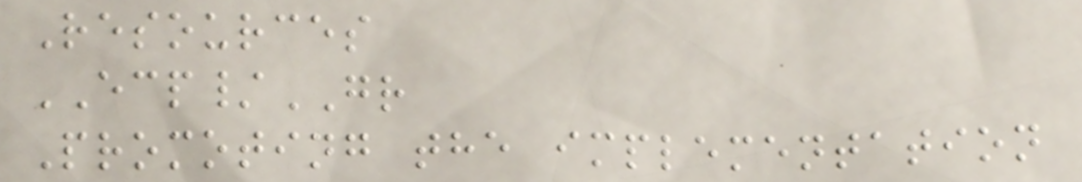Resources
ECP/GR
Promoting the implementation
